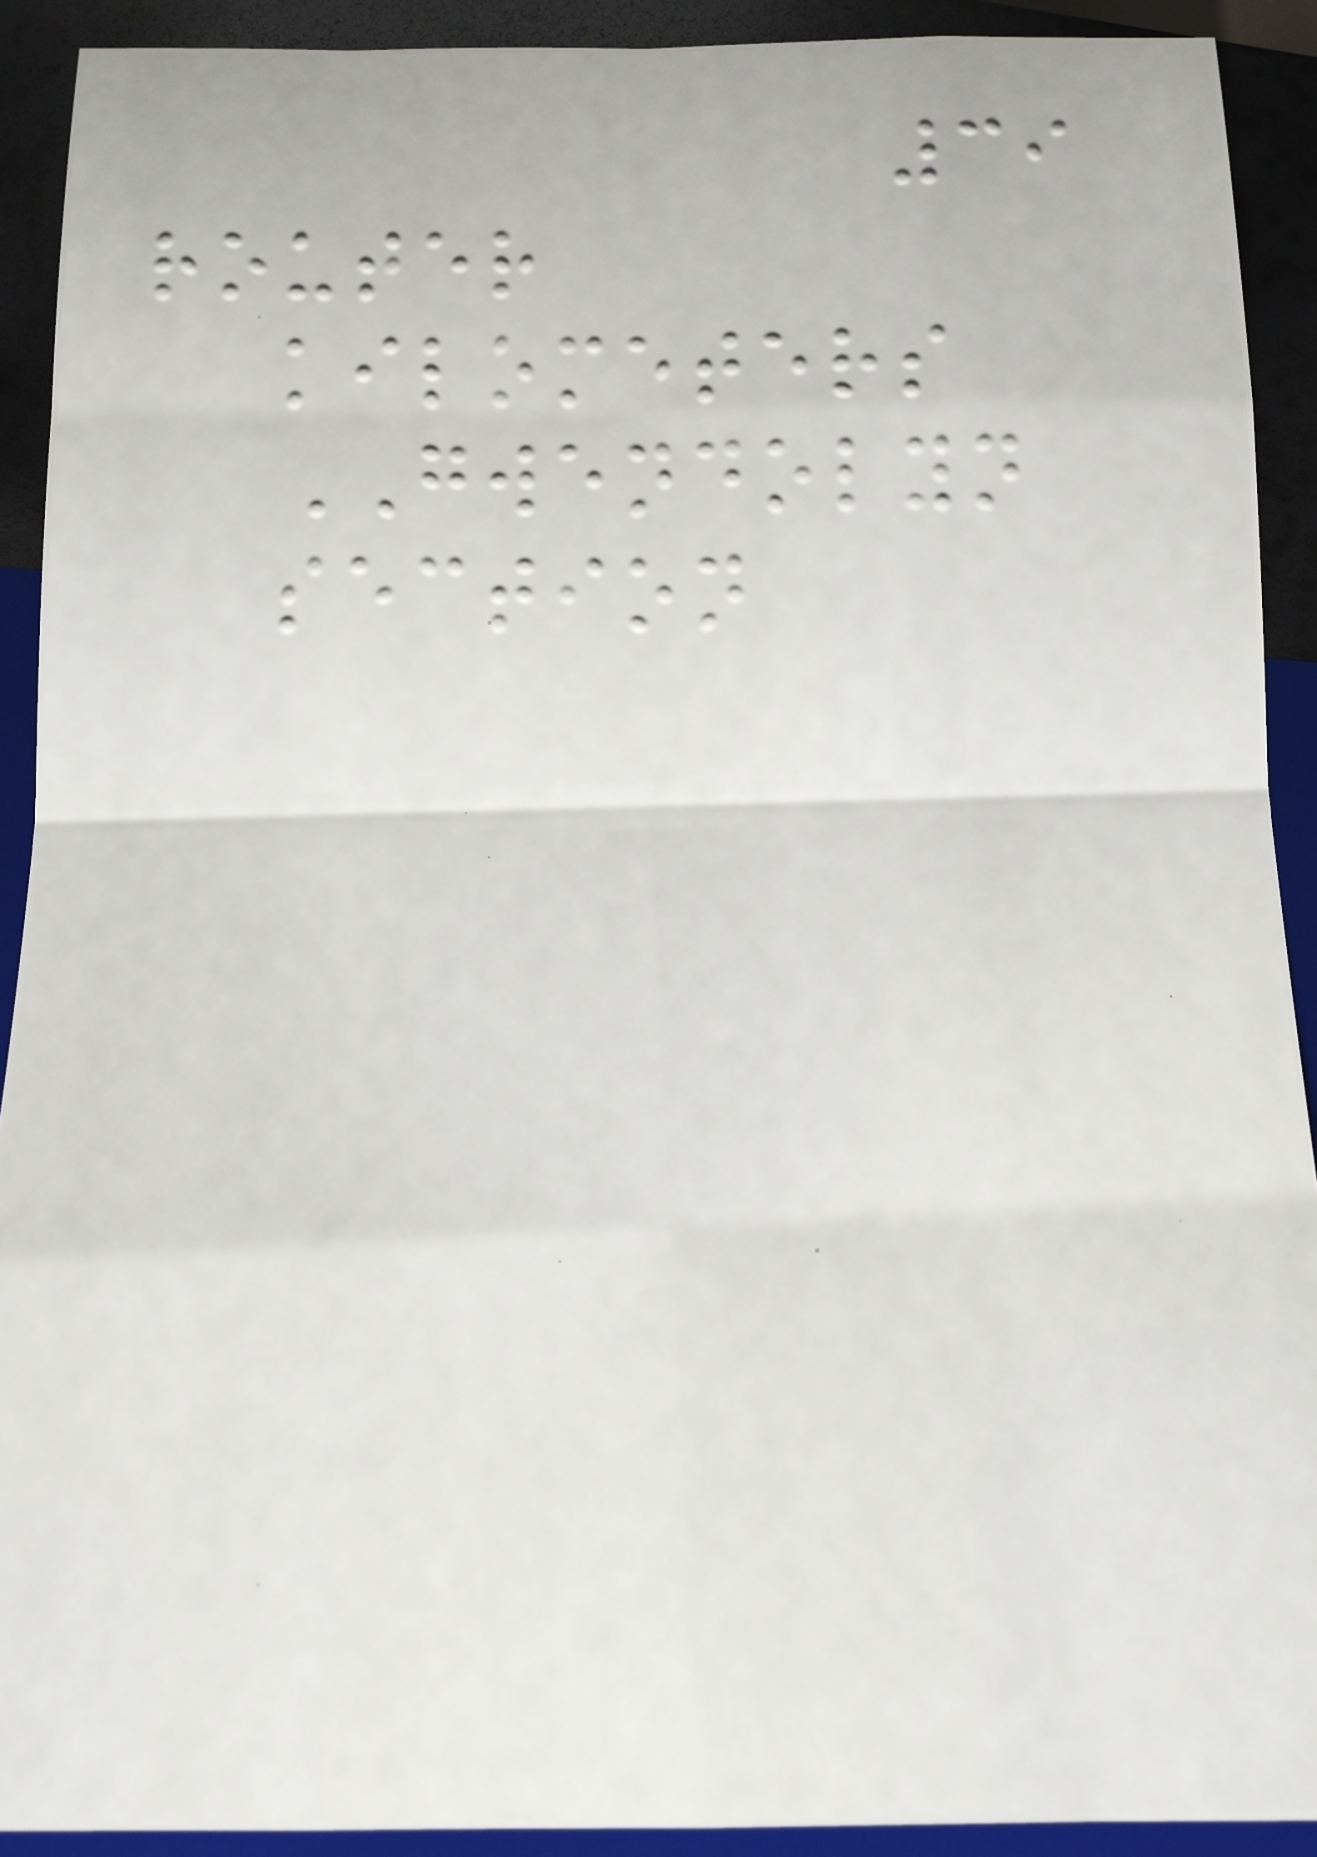39
router
kilometers
GWENDOLYN
section
